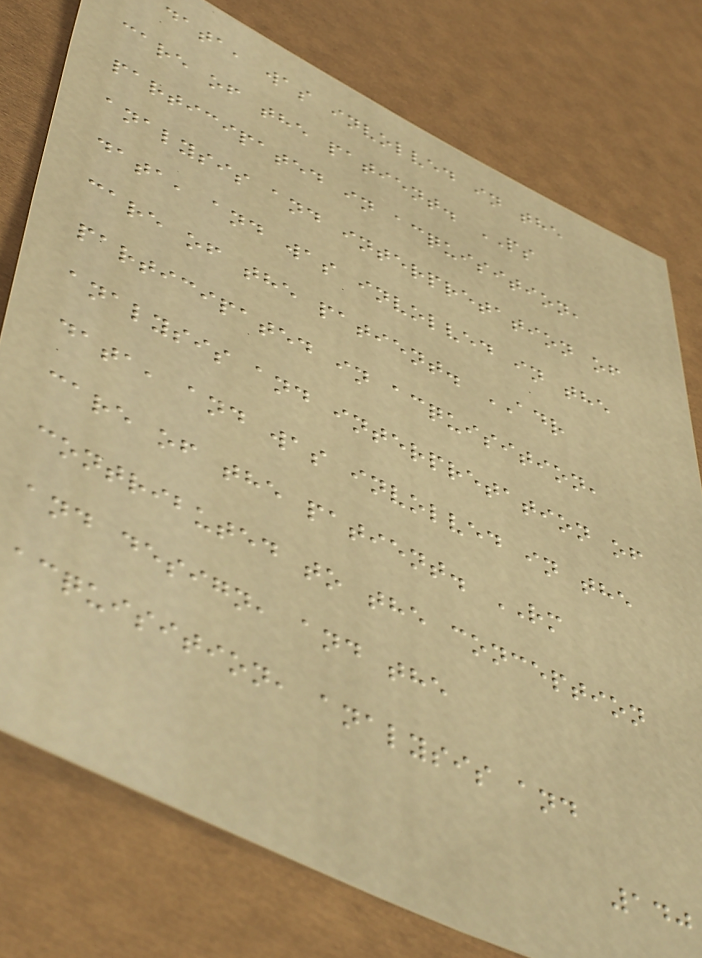data, was involved in the
care of the patient. PS
participated in acquisition,
analysis and interpretation of
data, and was involved in the
care of the patient. ADR
participated in acquisition,
analysis and interpretation of
data, and was involved in the
care of the patient. RM
contributed to the conception
and design, and the
acquisition, analysis and
140
